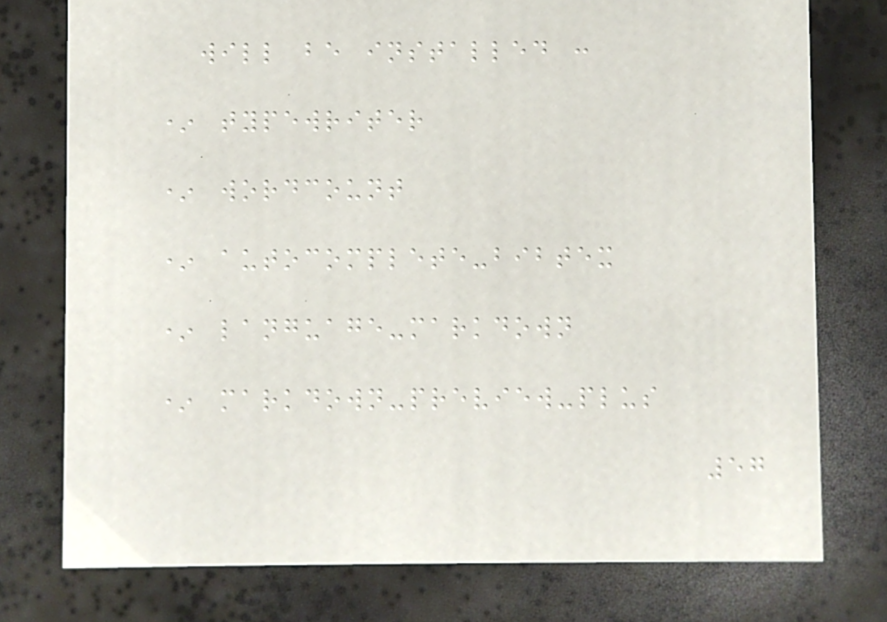will be installed :
* typewriter
* wordcount
* autocomplete-bibtex
* language-markdown
* markdown-preview-plus
57
